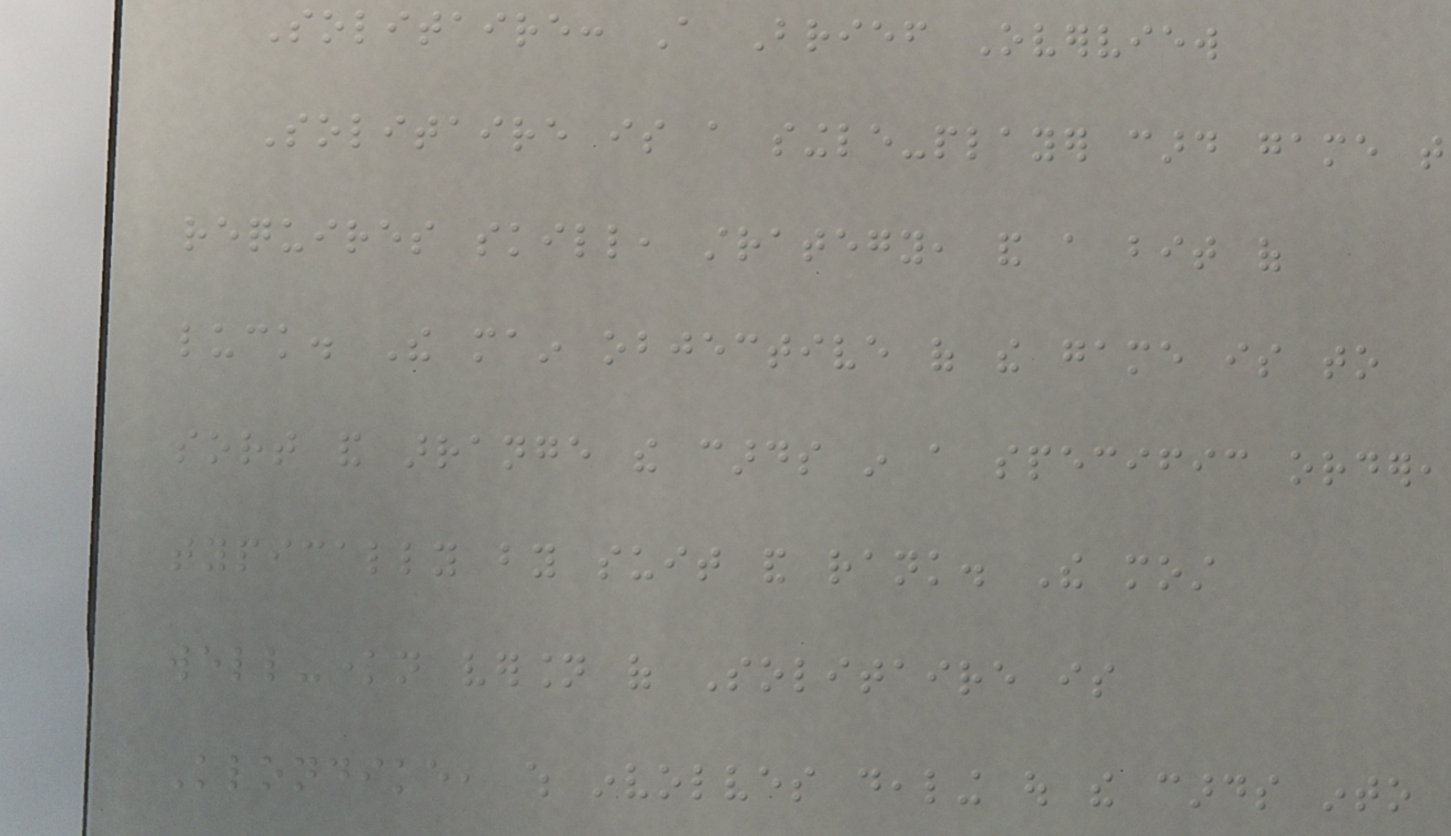Solitaire: A Brief Overview
Solitaire is a single-player card game that
requires skill, strategy, and a bit of
luck. The main objective of the game is to
sort and arrange the cards in a specific order,
typically by suit and rank. The most
well-known version of Solitaire is
Klondike, which involves dealing out the cards into
